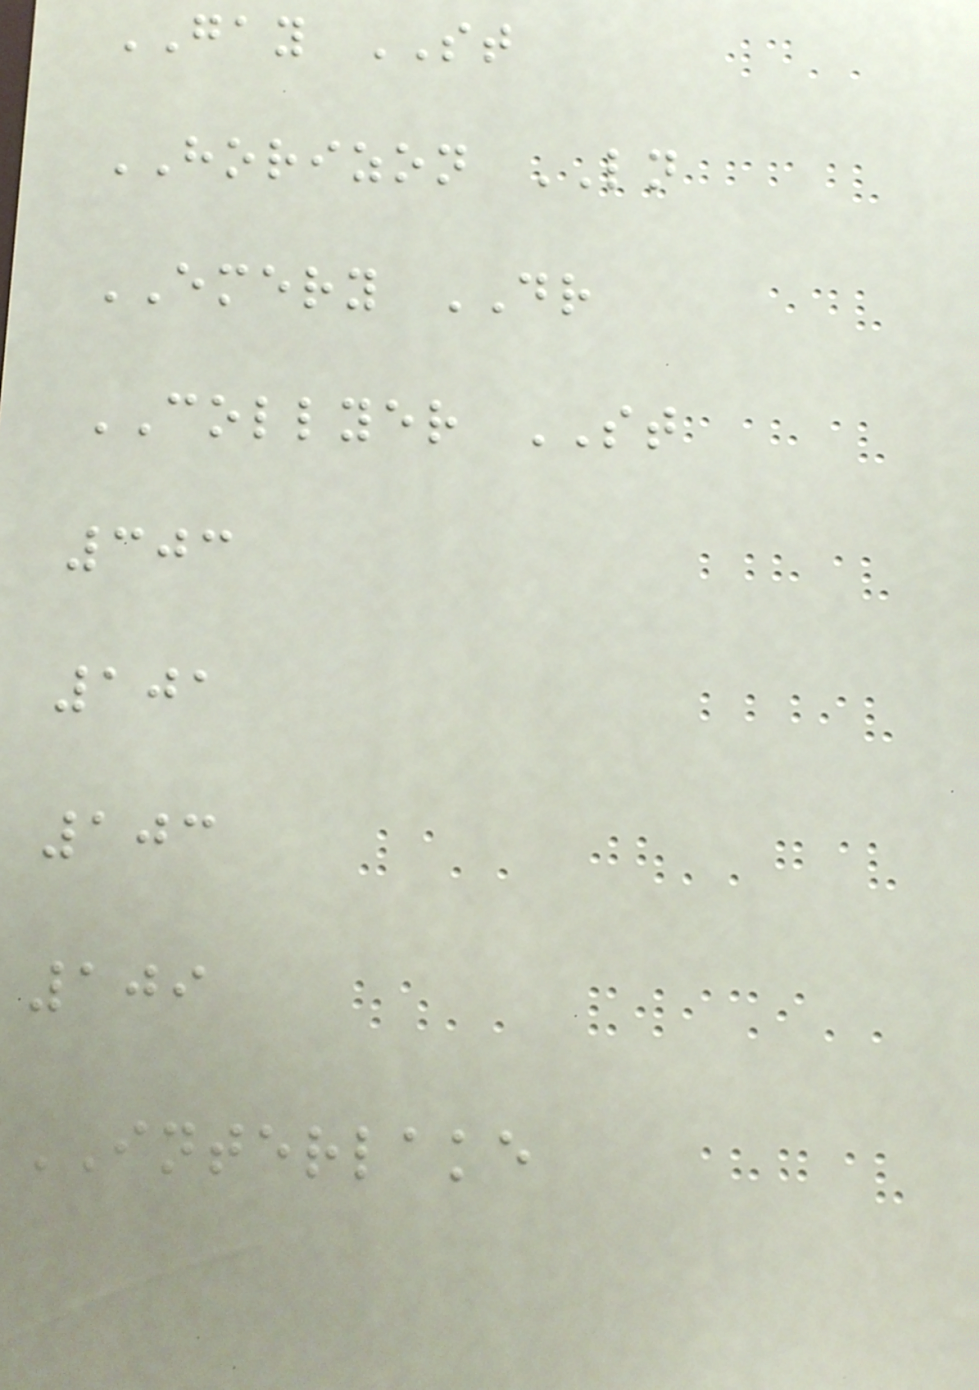GAY ST
HORIZON LN
EMERY DR
COLLYER ST
303
101
103
109
INTERLAKE
